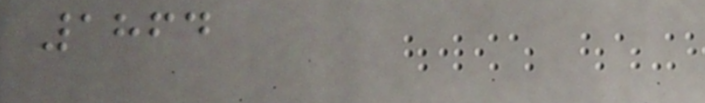1864
